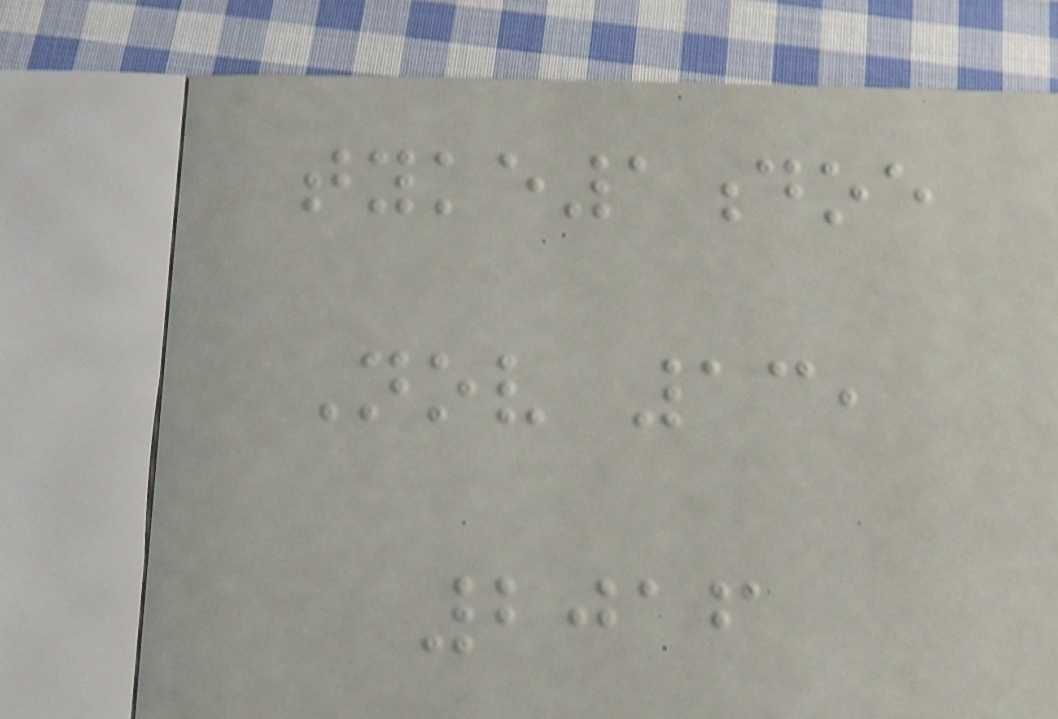tyke1doe
Nov 13,
2016
